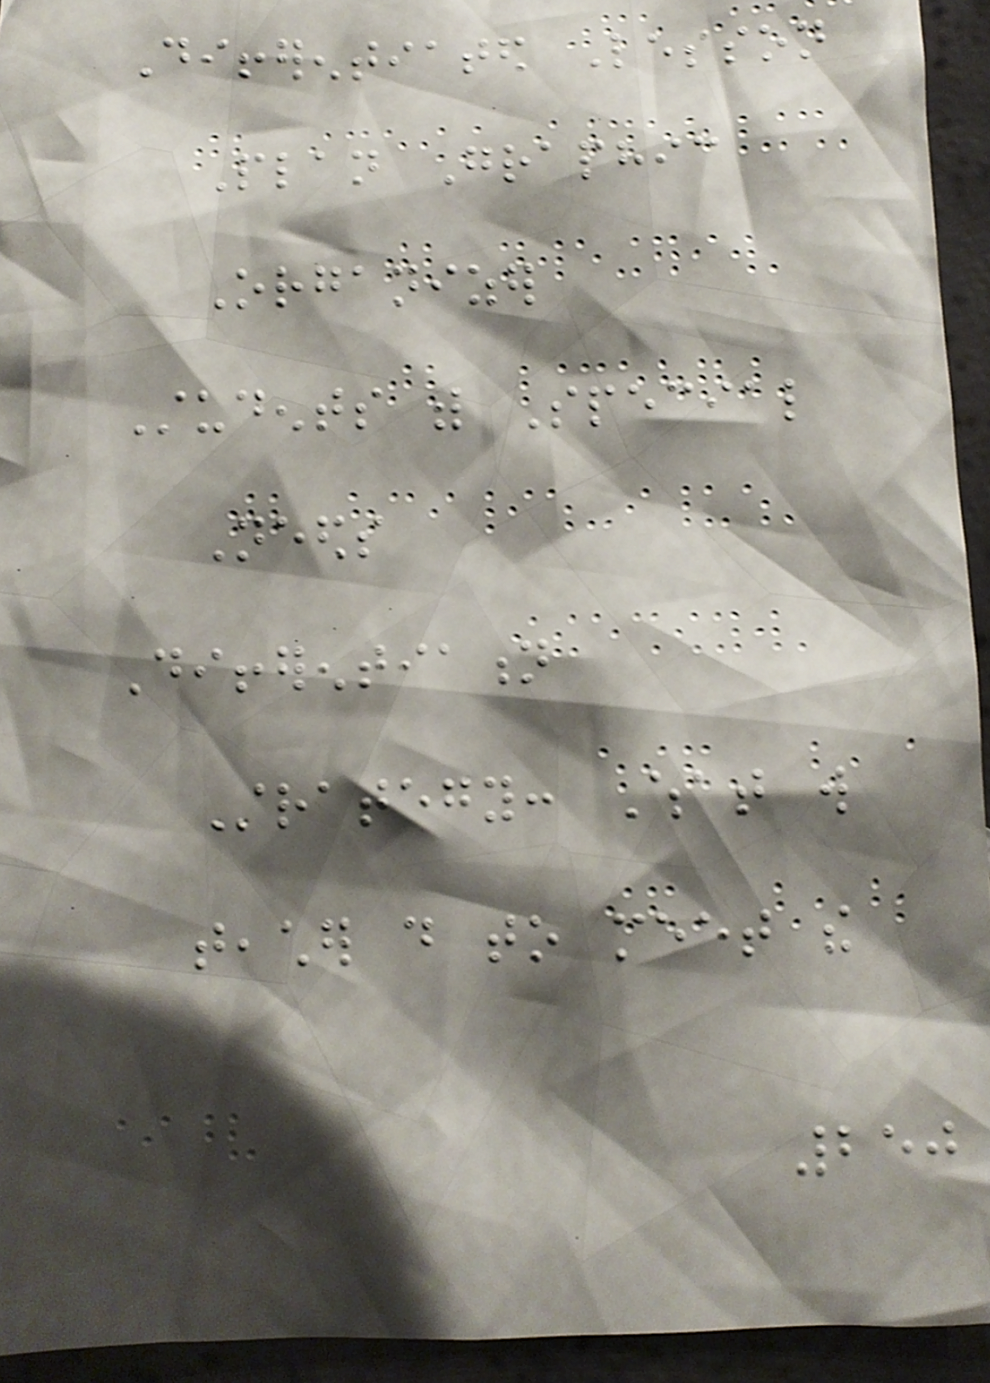Differentiated Lesson
Plan Graphic
Organizer
Students with Special
Needs
Differentiation
Strategy: What will
teacher do to meet the
250
